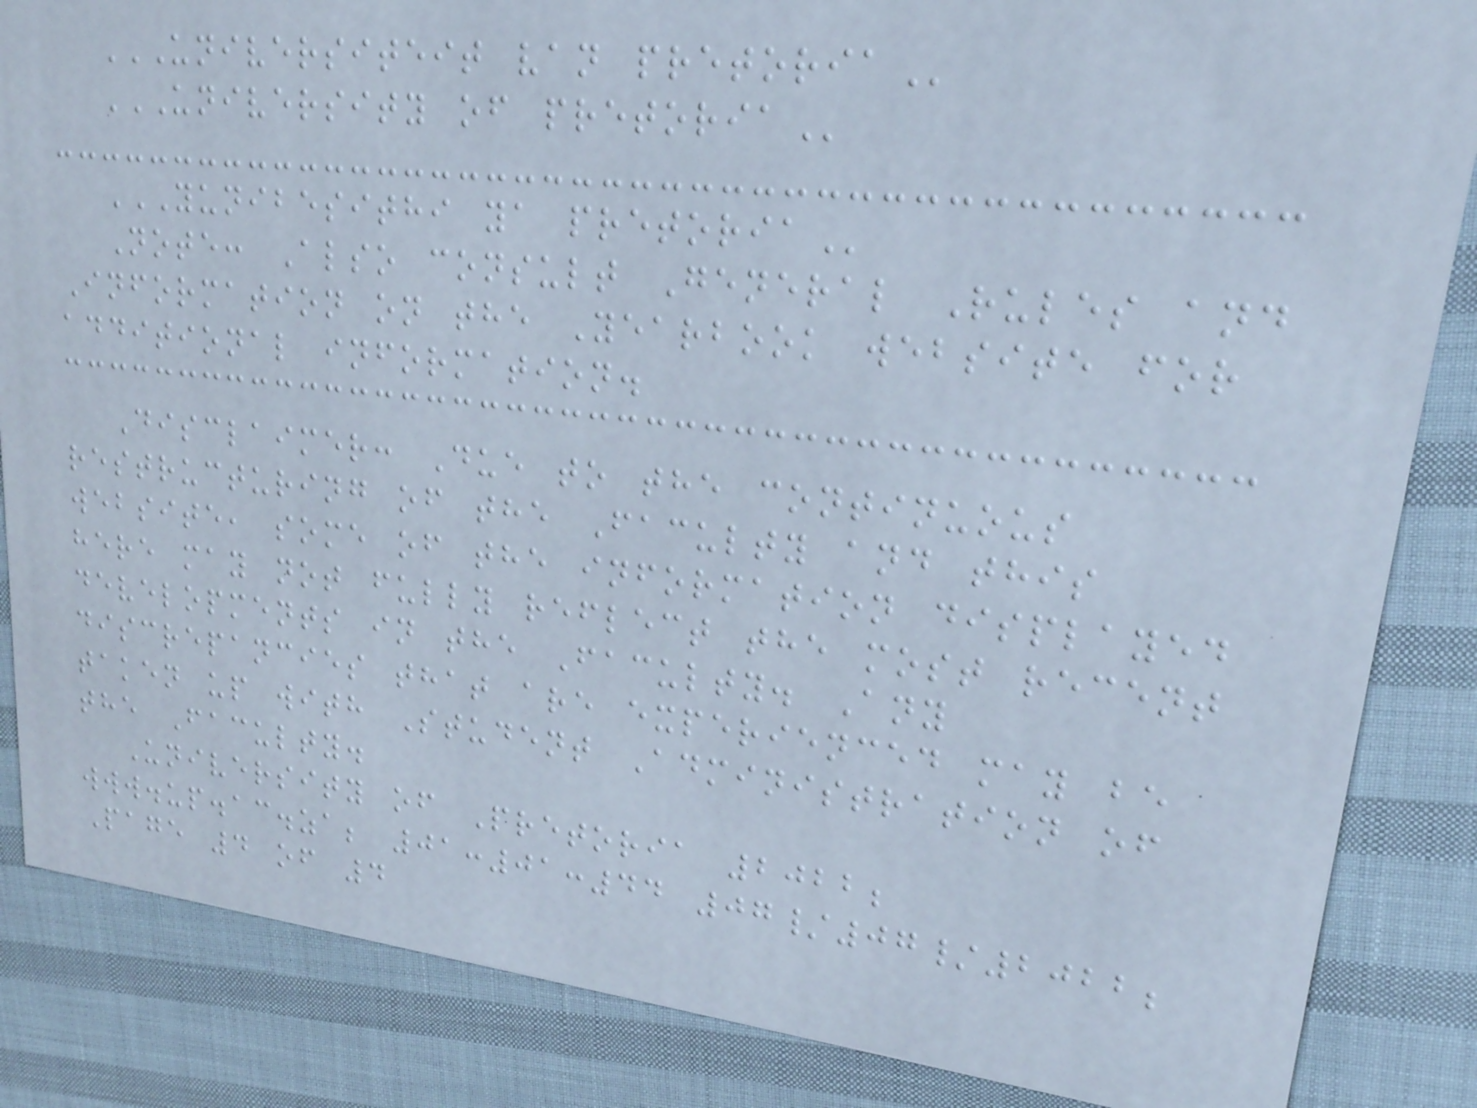UNIVERSITEIT VAN PRETORIA
UNIVERSITY OF PRETORIA
YUNIBESITHI YA PRETORIA
Note: Also consult General Rules and
Information on the Yearbook website for
additional information.
Disclaimer: Due to the continuous
restructuring of the Faculty and this
website, some of the information displayed
here may not fully reflect the most recent
developments in the Faculty. Any
discrepancies that are experienced may be
taken up with Student Administration of
the Faculty.
University of Pretoria 2022;
www.up.ac.za; 01:01:44 07/07/2022;
Page 4 of 4
